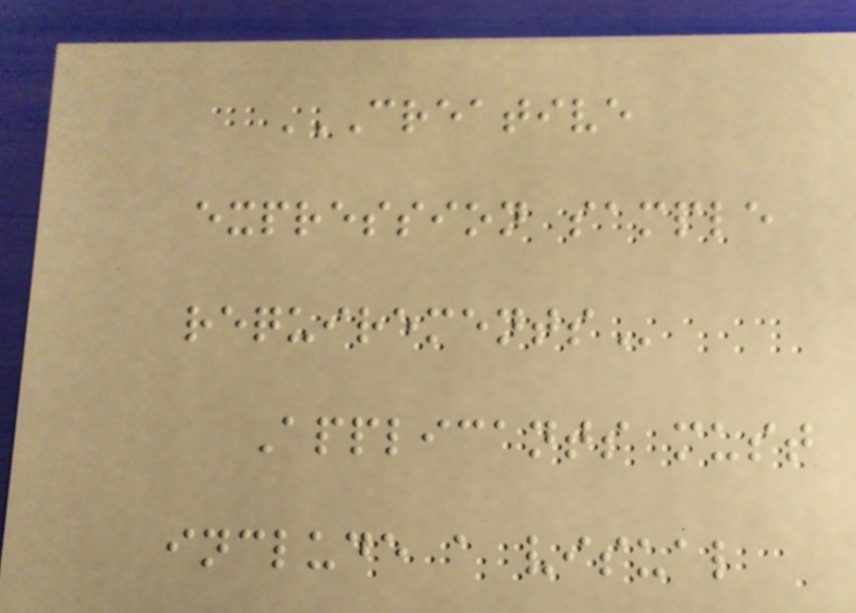CREATIVE
EXPRESSION SAMPLE
REQUIREMENTS
Applicants must
include a visual
